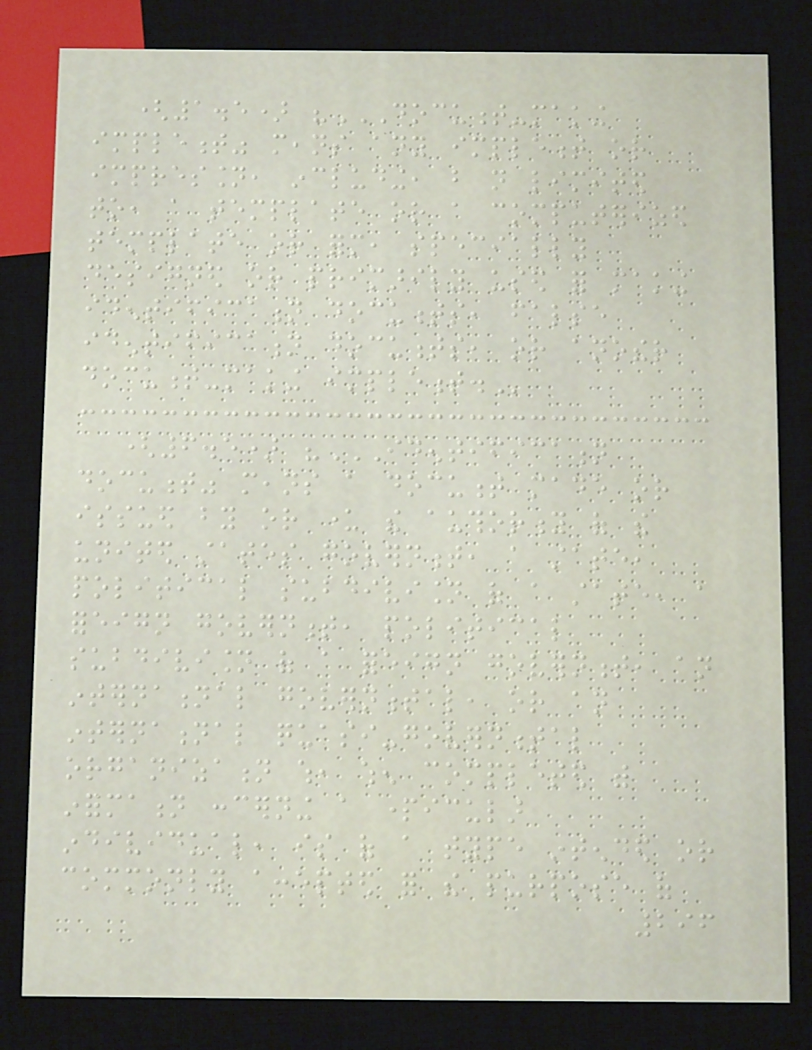(1.5) "DOCUMENT-MAKING
IMPLEMENT" MEANS ANY IMPLEMENT OR
IMPRESSION, INCLUDING, BUT NOT LIMITED
TO, A TEMPLATE OR A COMPUTERIZED
TEMPLATE OR FORM, SPECIALLY
DESIGNED OR PRIMARILY USED FOR MAKING
IDENTIFICATION DOCUMENTS, FALSE
IDENTIFICATION DOCUMENTS, OR ANOTHER
DOCUMENT-MAKING IMPLEMENT.
(6.5) "IDENTIFICATION
DOCUMENT" MEANS A DOCUMENT MADE OR
ISSUED BY OR UNDER THE AUTHORITY OF THE
UNITED STATES GOVERNMENT, A STATE,
POLITICAL SUBDIVISION OF A STATE, A
FOREIGN GOVERNMENT, POLITICAL
SUBDIVISION OF A FOREIGN GOVERNMENT, AN
INTERNATIONAL GOVERNMENTAL, OR AN
INTERNATIONAL QUASI-GOVERNMENTAL
ORGANIZATION WHICH, WHEN COMPLETED WITH
INFORMATION CONCERNING A PARTICULAR
INDIVIDUAL, IS OF A TYPE INTENDED OR
COMMONLY ACCEPTED FOR THE PURPOSE OF
296
